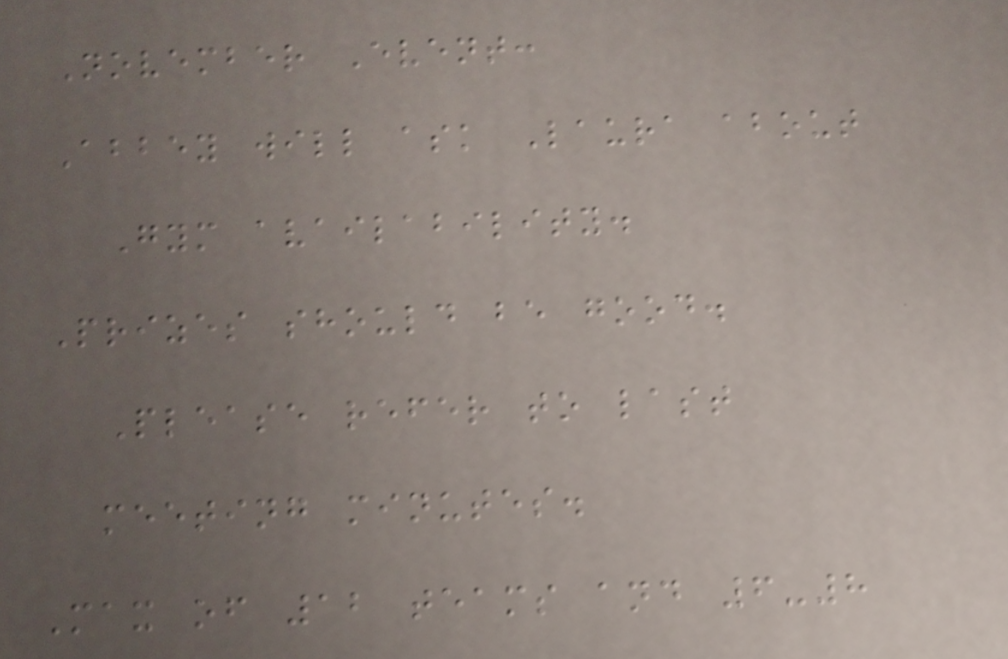November Event:
Abbey will ask Laura about
Gym availability.
Prizes should be good.
Please refer to last
meeting minutes.
Max of 12 teams and 6-8
